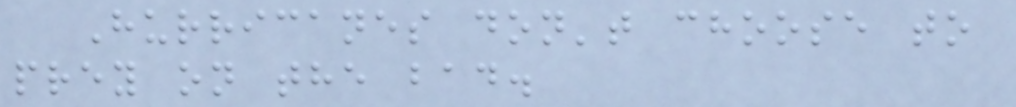Hurricanes don't choose to
prey on the bad.
